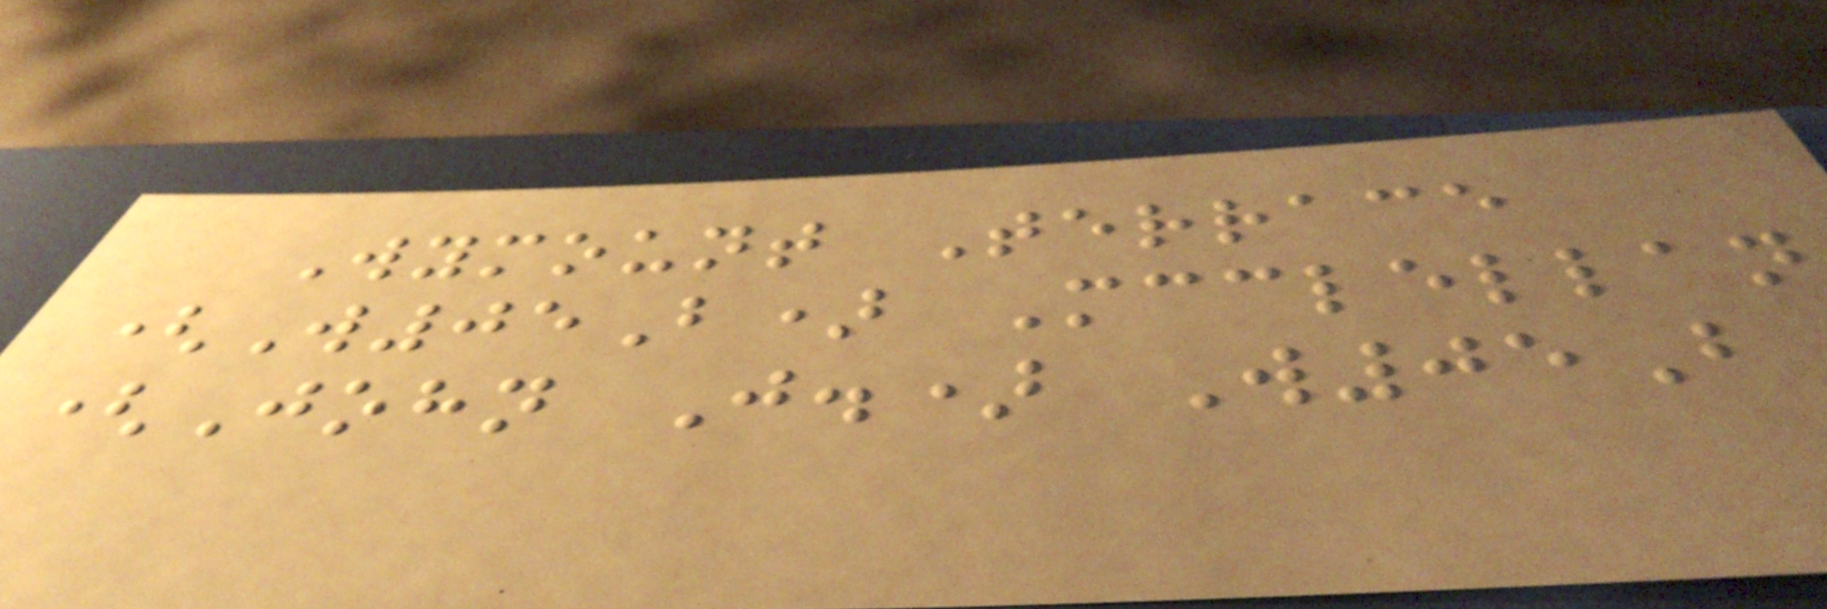Wymount Terrace
(W05B) Mcclellan
(John J.) W05B
